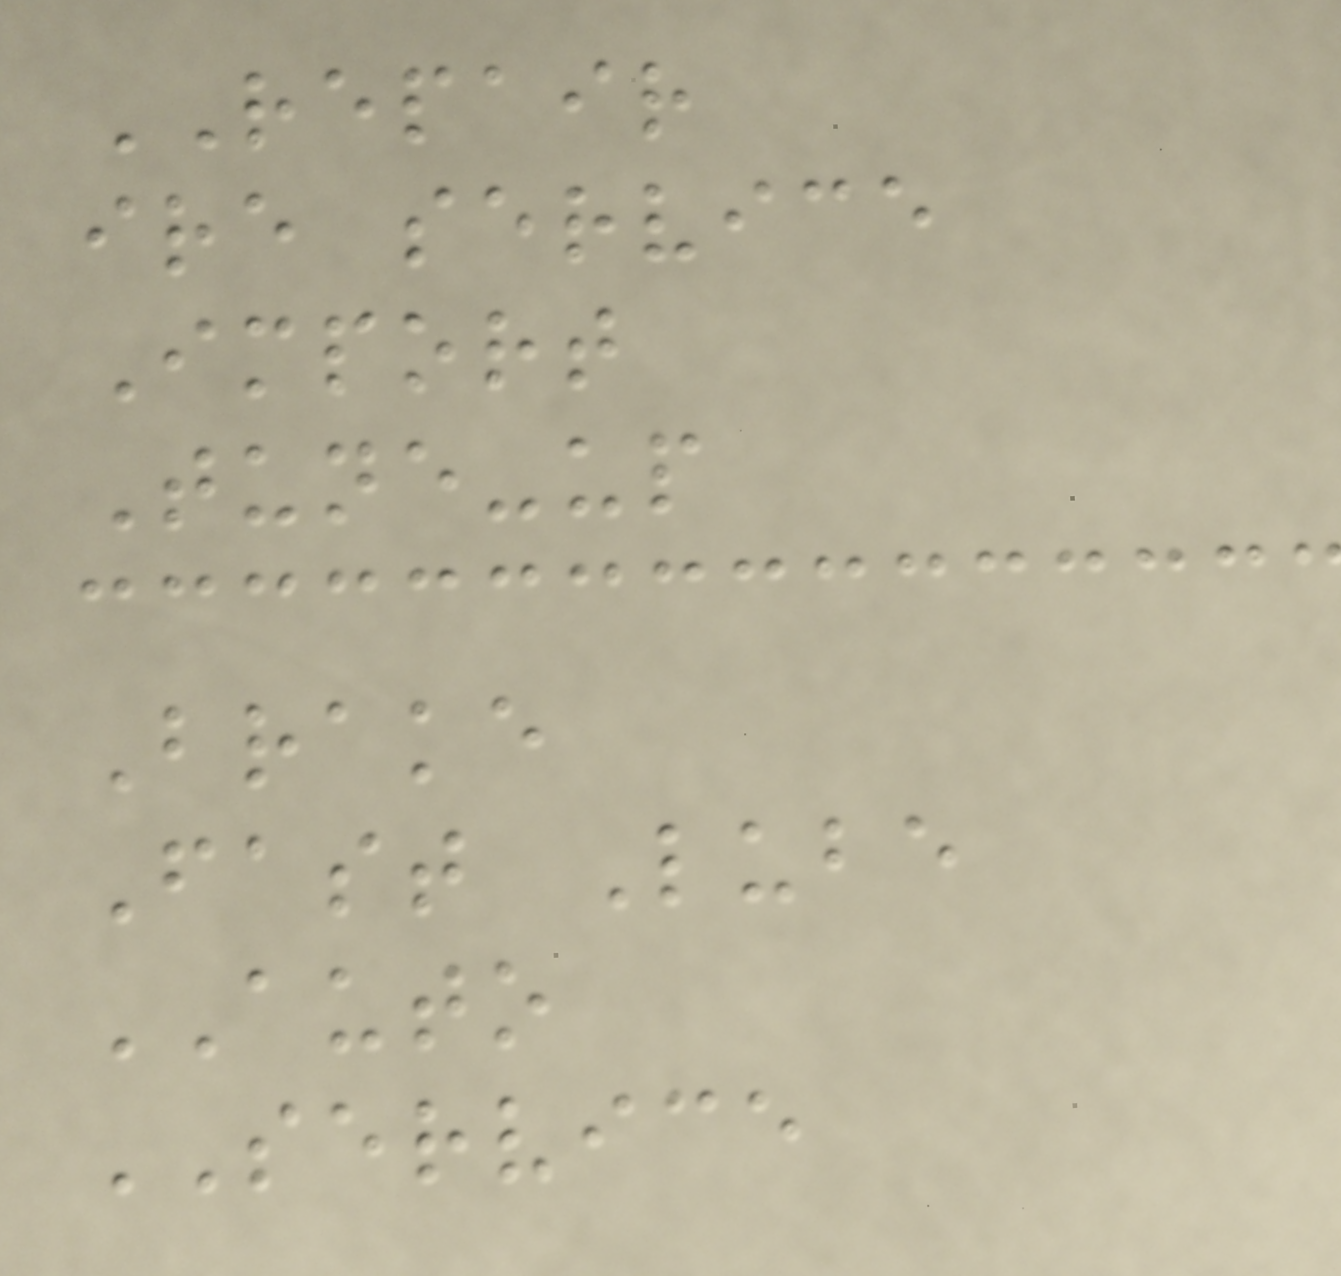REPAIR
ire service
Import
Tune-up
Brake
Fast Lube
AUTO
SERVICE
